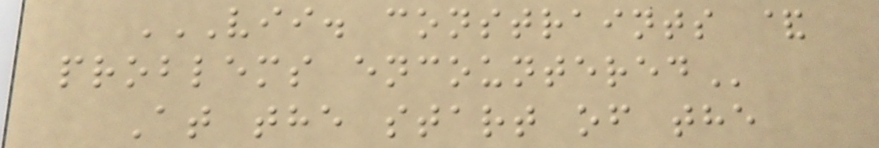VII. CONSTRAINTS &
PROBLEMS ENCOUNTERED
At the start of the
